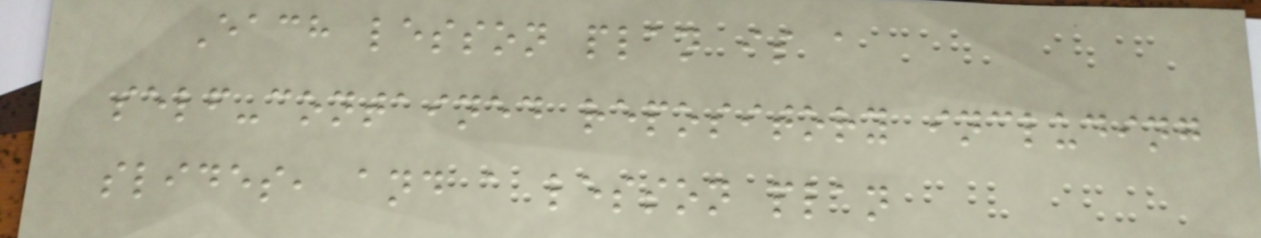Each lesson plan is a
self-contained repository including
slides, and a lesson plan
